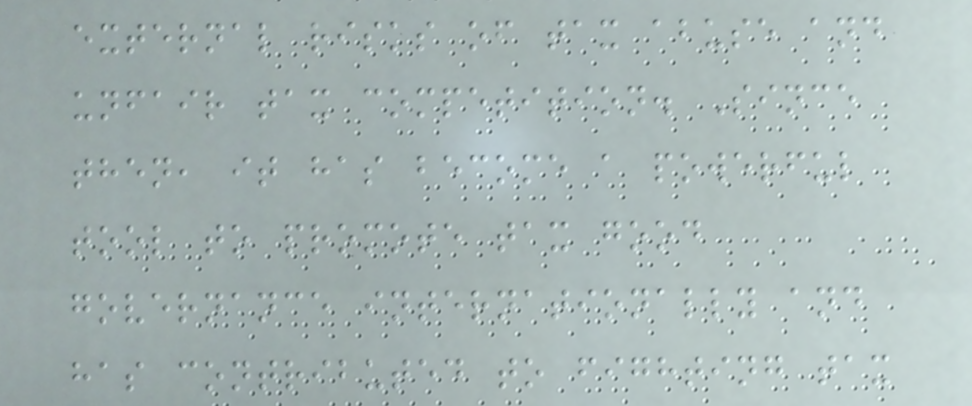external risks of tax abuse and
unfair tax competition. Since
then, it has become a powerful
tool to promote tax good
governance internationally and
has contributed to fighting tax
